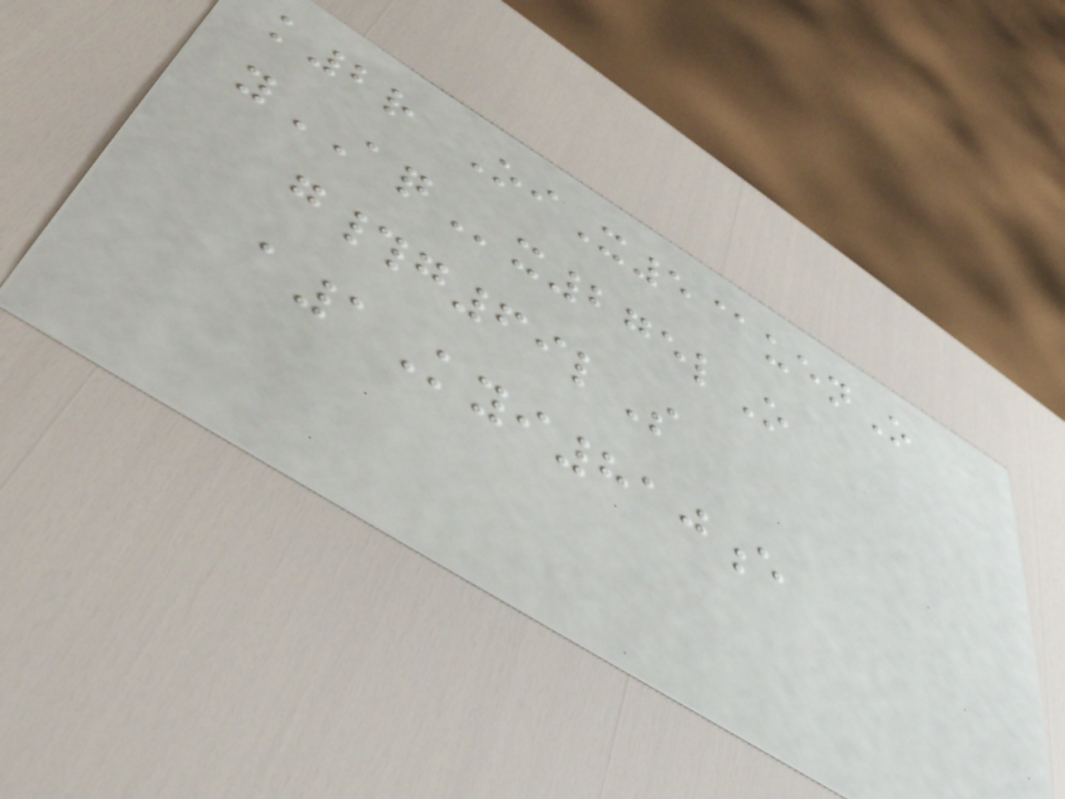k2r OiX5@uenO
yAQx275lO
g#g69lS
a1Kyi810e
